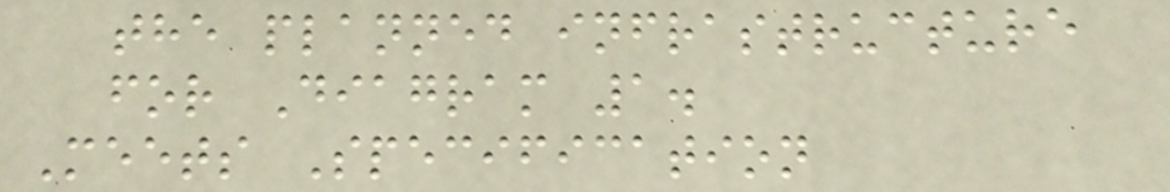the planned infrastructure
for Diagram 1.
Meets Specification
